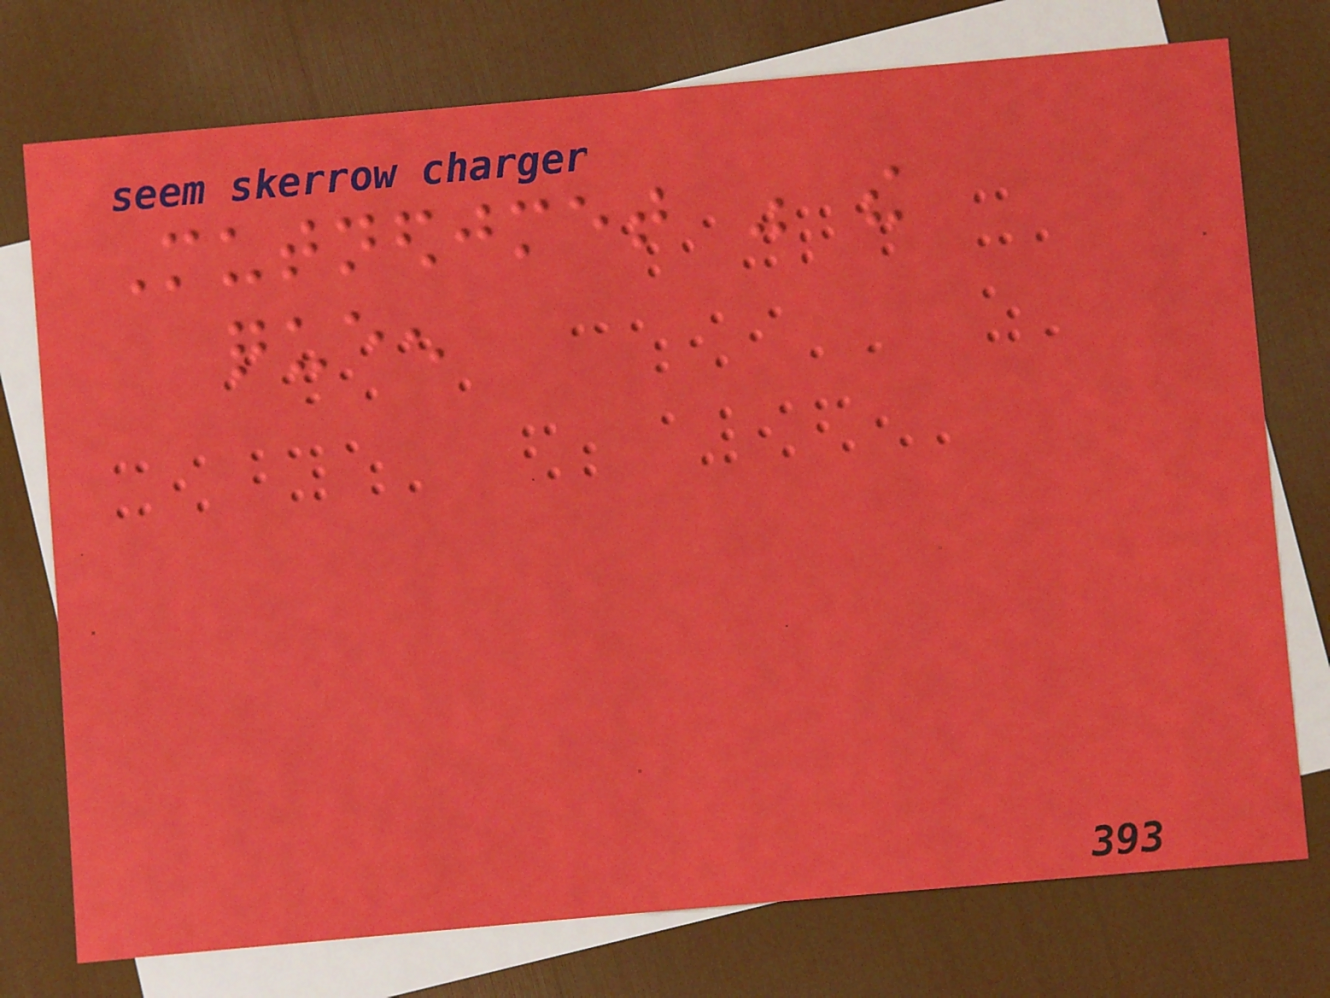Mutnedjmet was the
queen
